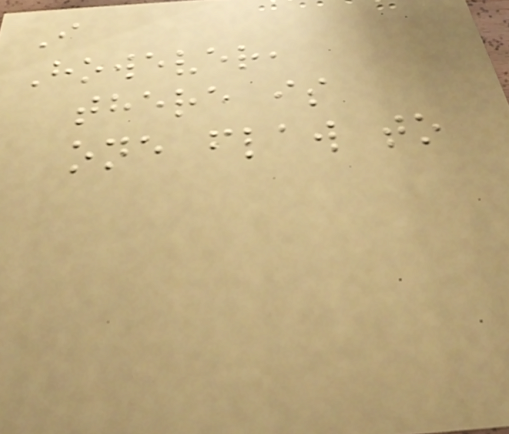I
However,
there is
one flaw to
